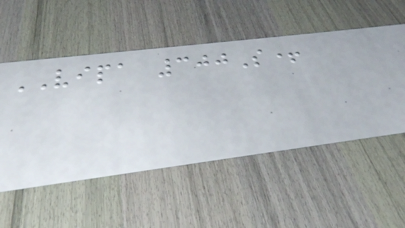VIPA 300S+
